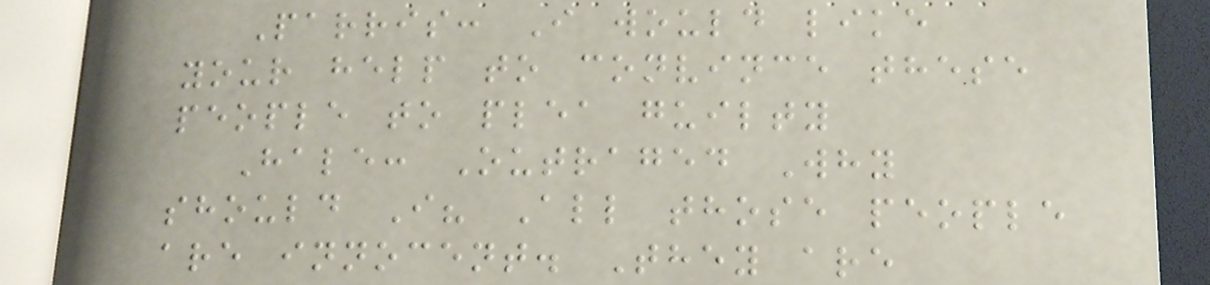Parris: I would like
your help to convince these
people to plea guilty
Hale: Outraged Why
should I? All those people
are innocent. They are
